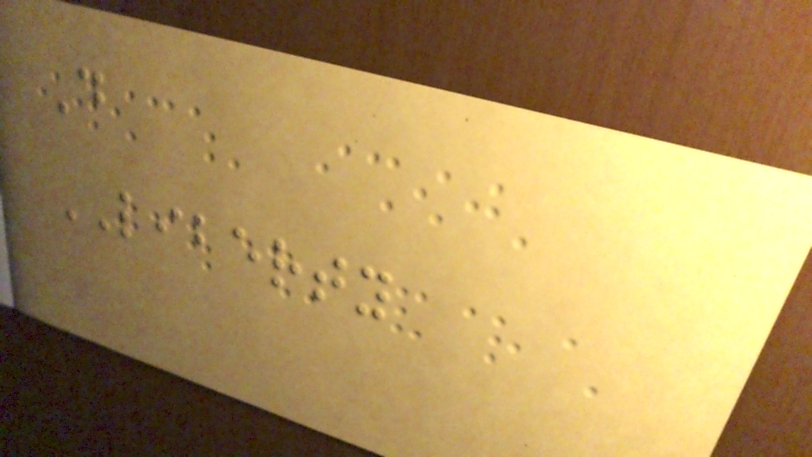D
LIBERTY
